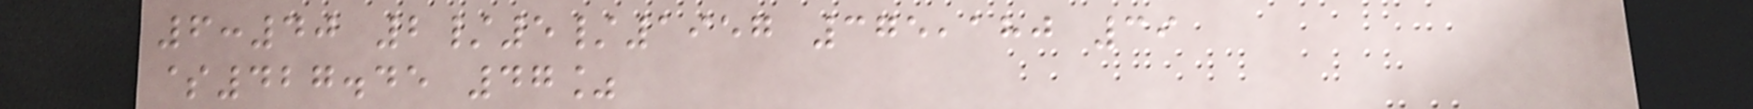6:40 2/5/1957 375,180 39
$427.45 47%
